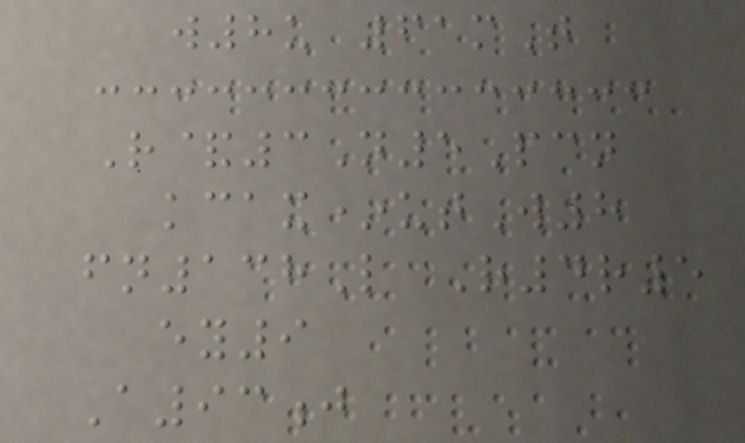w8u 61mT
R&3N5Pcn
kcax*utW8
fn138L R4r5
ey9
A93j
